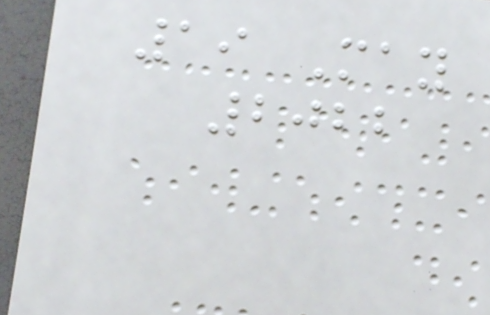19 May
2022
